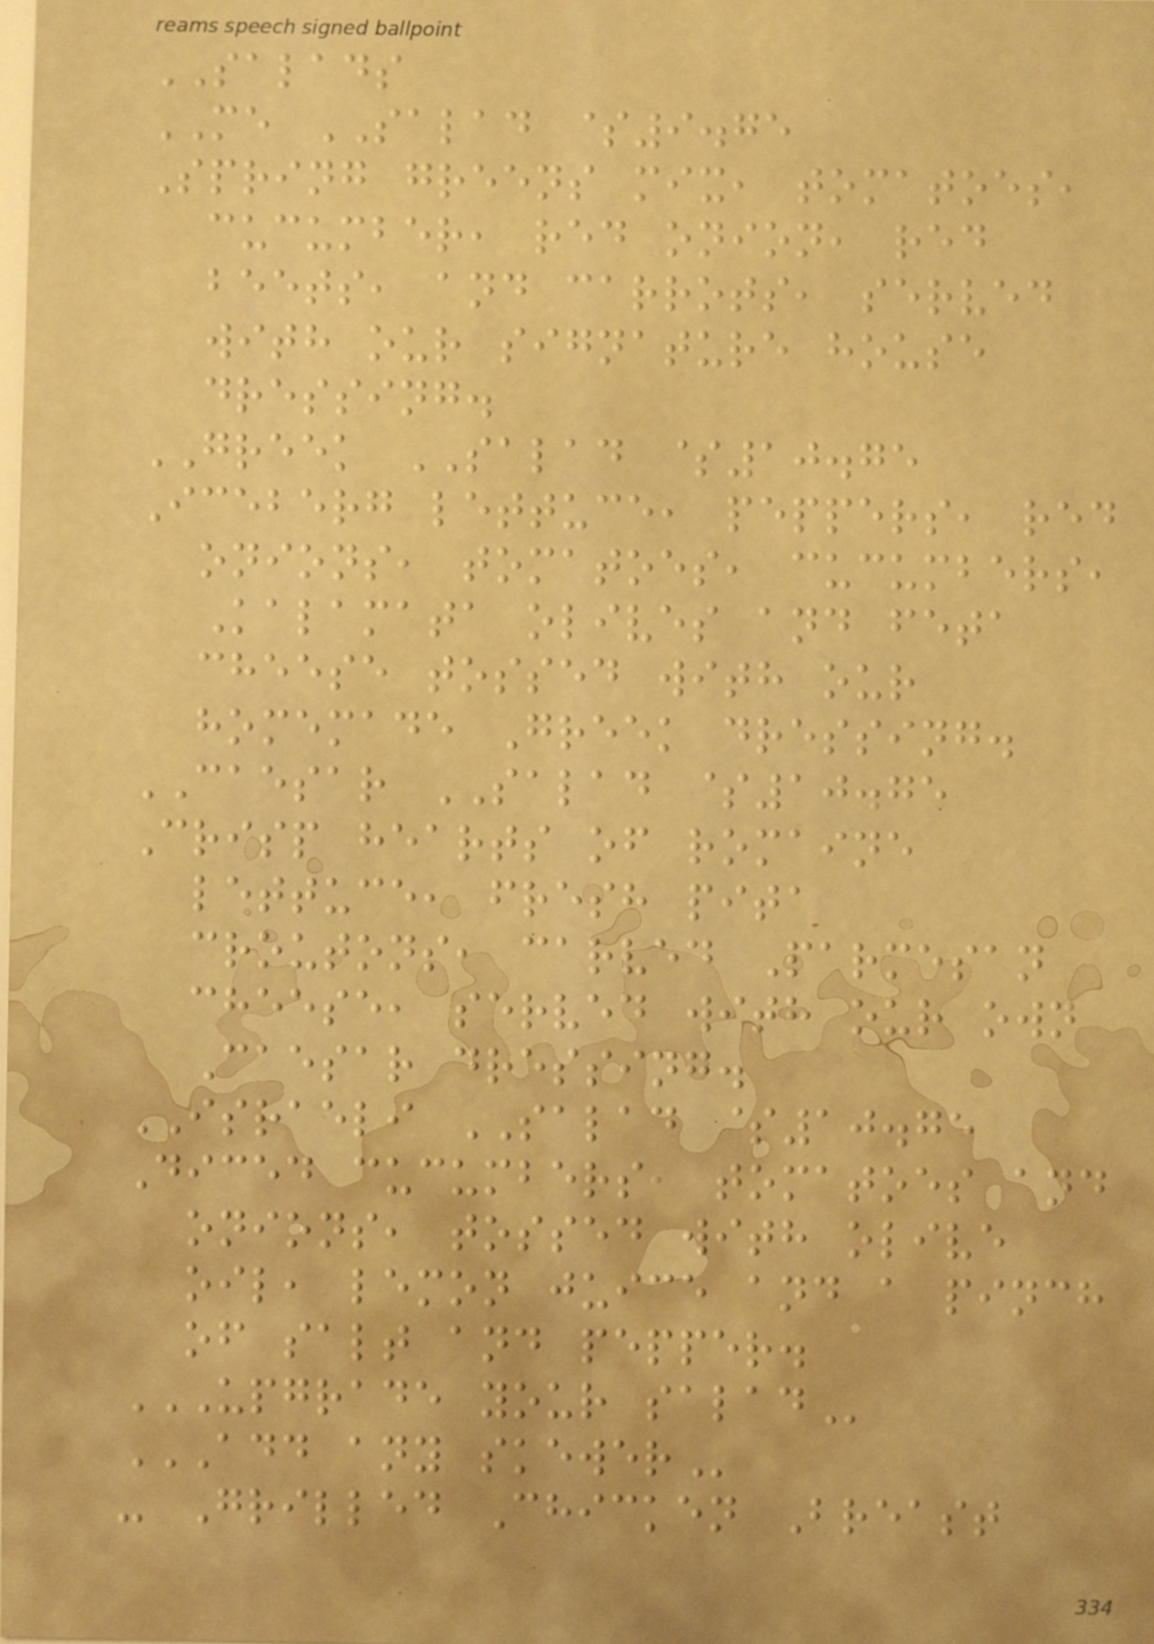SALADS
ME SALAD $9.75
Spring greens mix, tomatoes,
cucumber, red onion, red
beets, and carrots, served
with our signature house
dressing.
GREEK SALAD $10.75
Iceberg lettuce, peppers, red
onions, tomatoes, cucumbers,
Kalamata olives and feta
cheese tossed with our
homemade Greek dressing.
CAESAR SALAD $10.75
Crisp hearts of romaine
lettuce, fresh pita
croutons, carved Parmesan
cheese, served with our own
Caesar dressing.
ISRAELI SALAD $10.75
Diced cucumbers, tomatoes and
onions, tossed with olive
oil, lemon juice and a pinch
of salt and pepper.
UPGRADE YOUR SALAD
ADD ANY SKEWER
- Grilled Chicken Breast
